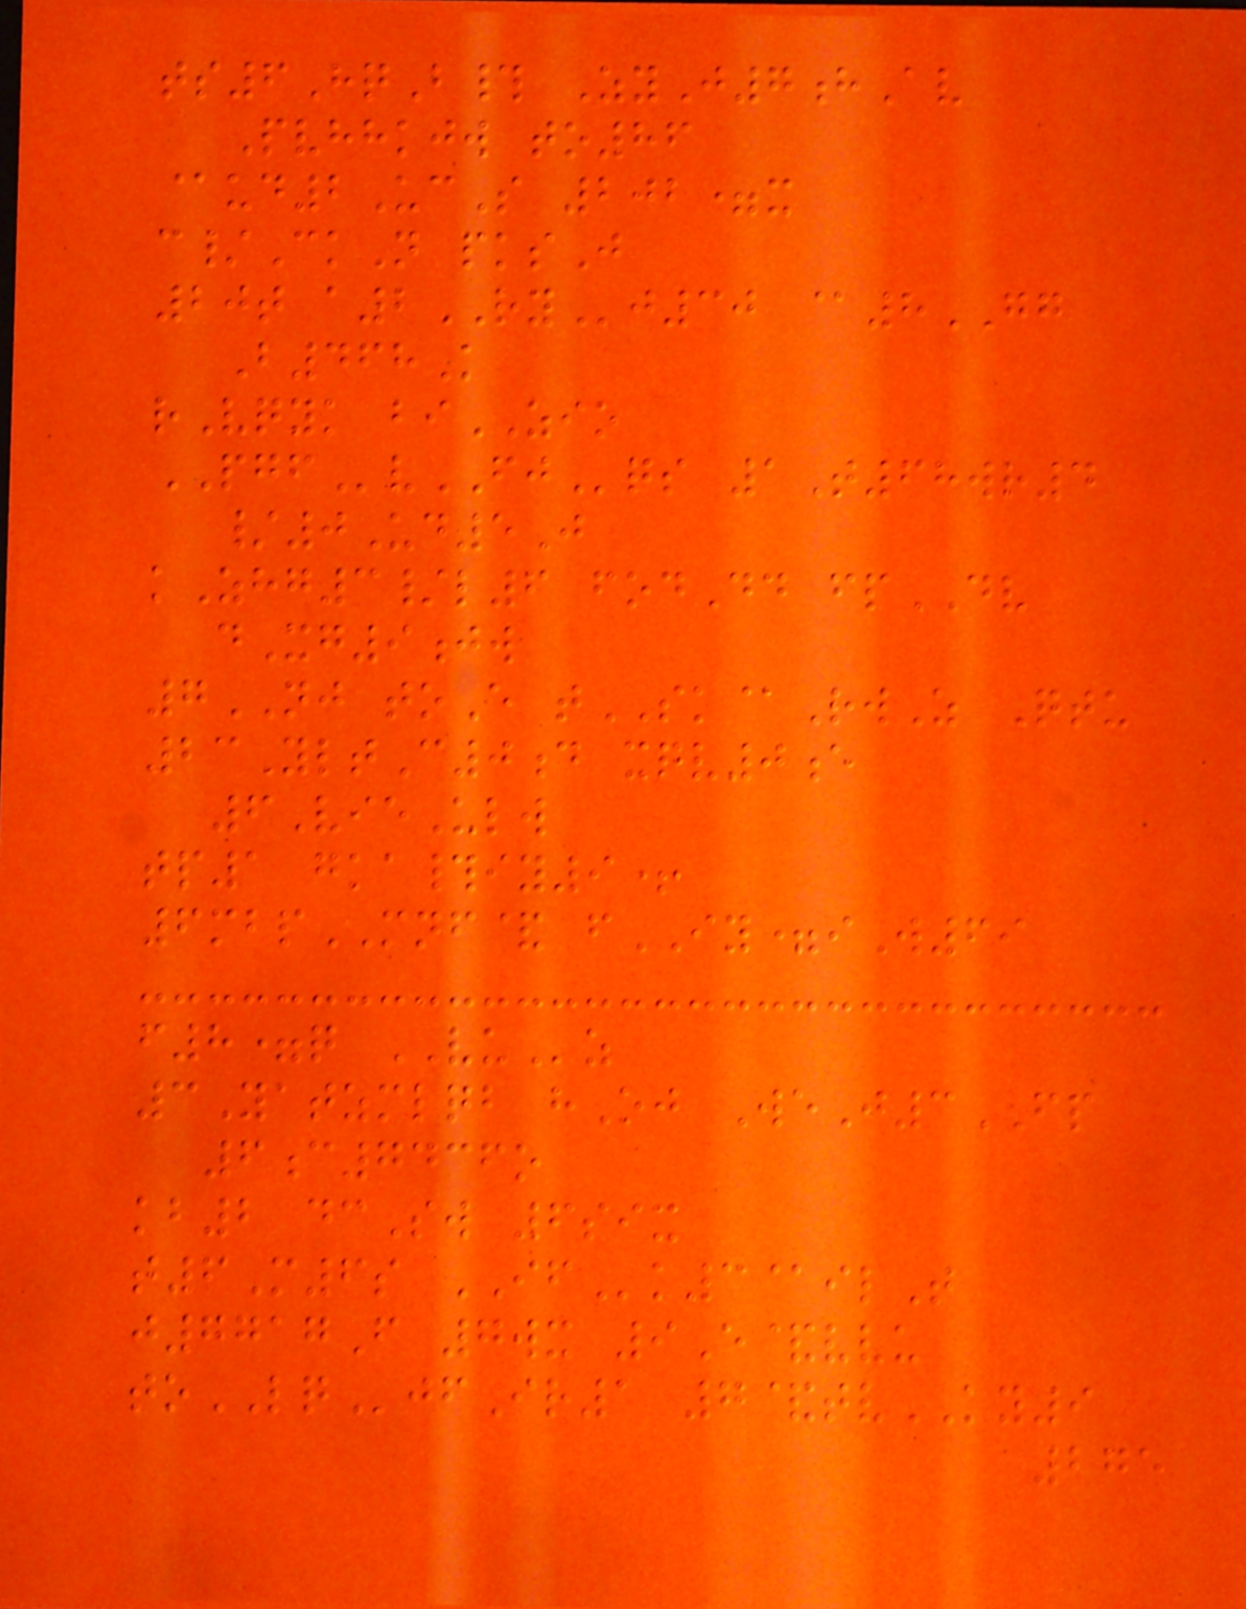ts6HqB# ZyJ7hAv
Pvhhkjw to86
@ud2UcS 202=x
c/CkN pksJ
20t a2RYj30 @8GG
B468K
rVqyk biZIO
PGFvFJqs 1T68wr4
/0Ud5J
kZhg3/l6 fodDd fpDV
dXg9jw
7NJ toE tSK@RwZ Qtu
23YltC0d xqv0e
6VieUlw
tp1 gka#iy9+
6mbpMNF& fIY=iW69
f8=q VUz
3Yatzmlqb hOj WeJ3FP
6c7436o
kb2 dcSw 6six
t6M6s IFk3@ilT
j7717F 7wx 9E&vvu
toLQjfIr1 7&tvKY9
275
